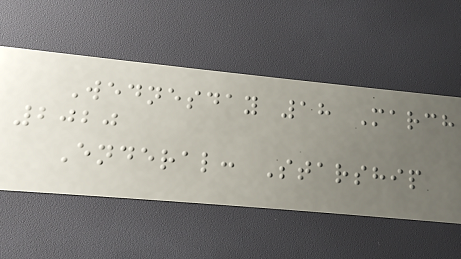Wednesday 18 March
2020
Enderal: Starship
